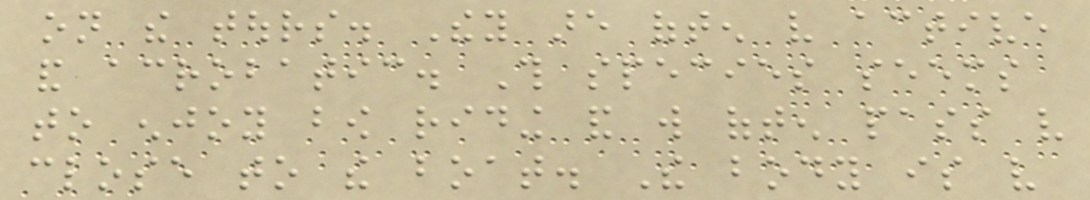on the tours. They are often very active
and acrobatic. This species seems
to enjoy bow riding and will often pass very
close to the boat. The body is very
